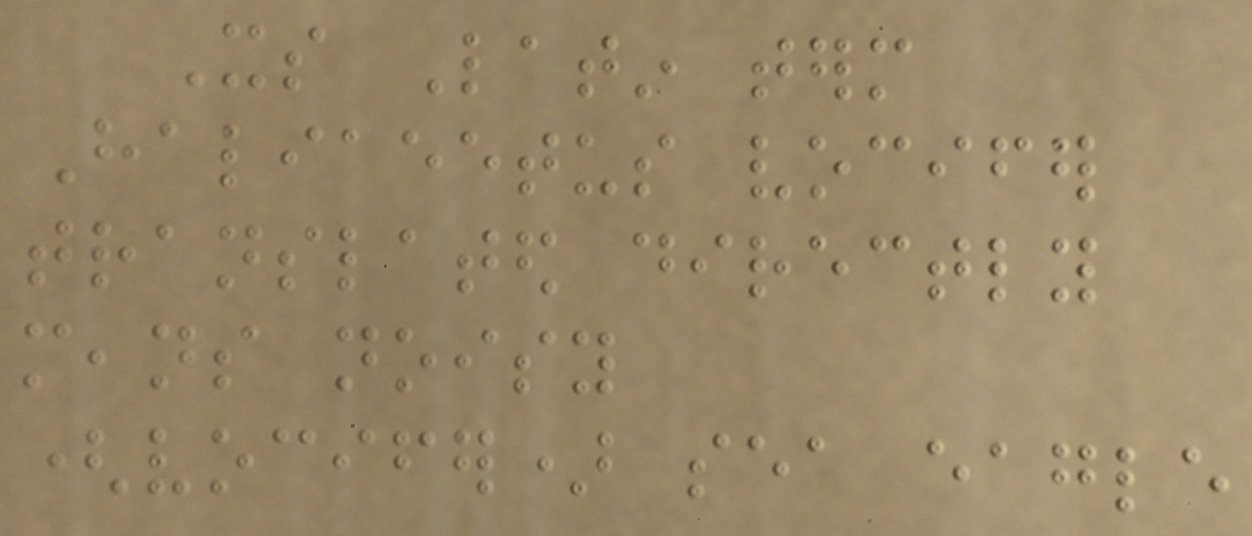Its Latin term
Haliaeetus vocifer
translated directly
means noisy
(vocifer) sea eagle
